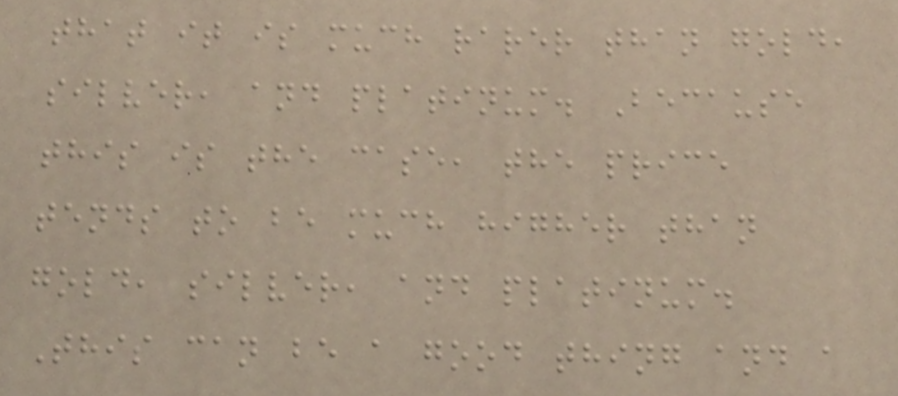that it is much rarer than gold,
silver, and platinum. Because
this is the case, the price
tends to be much higher than
gold, silver, and platinum.
This can be a good thing and a
